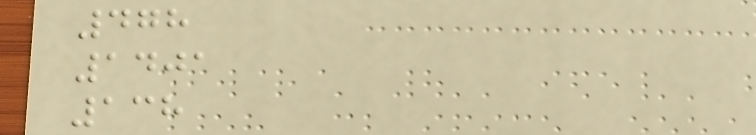478
1401
138
